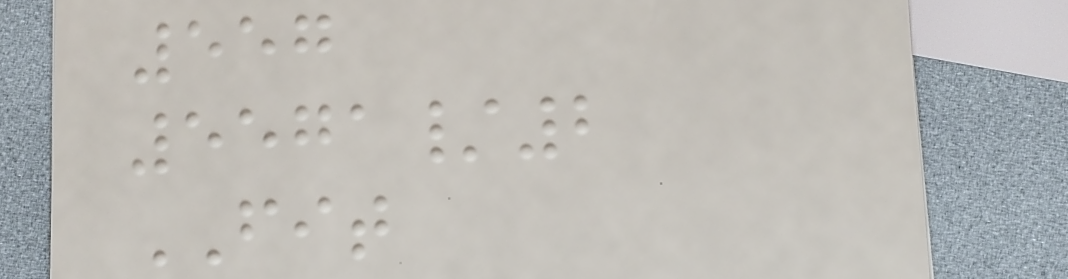557
5571/2
FIT
